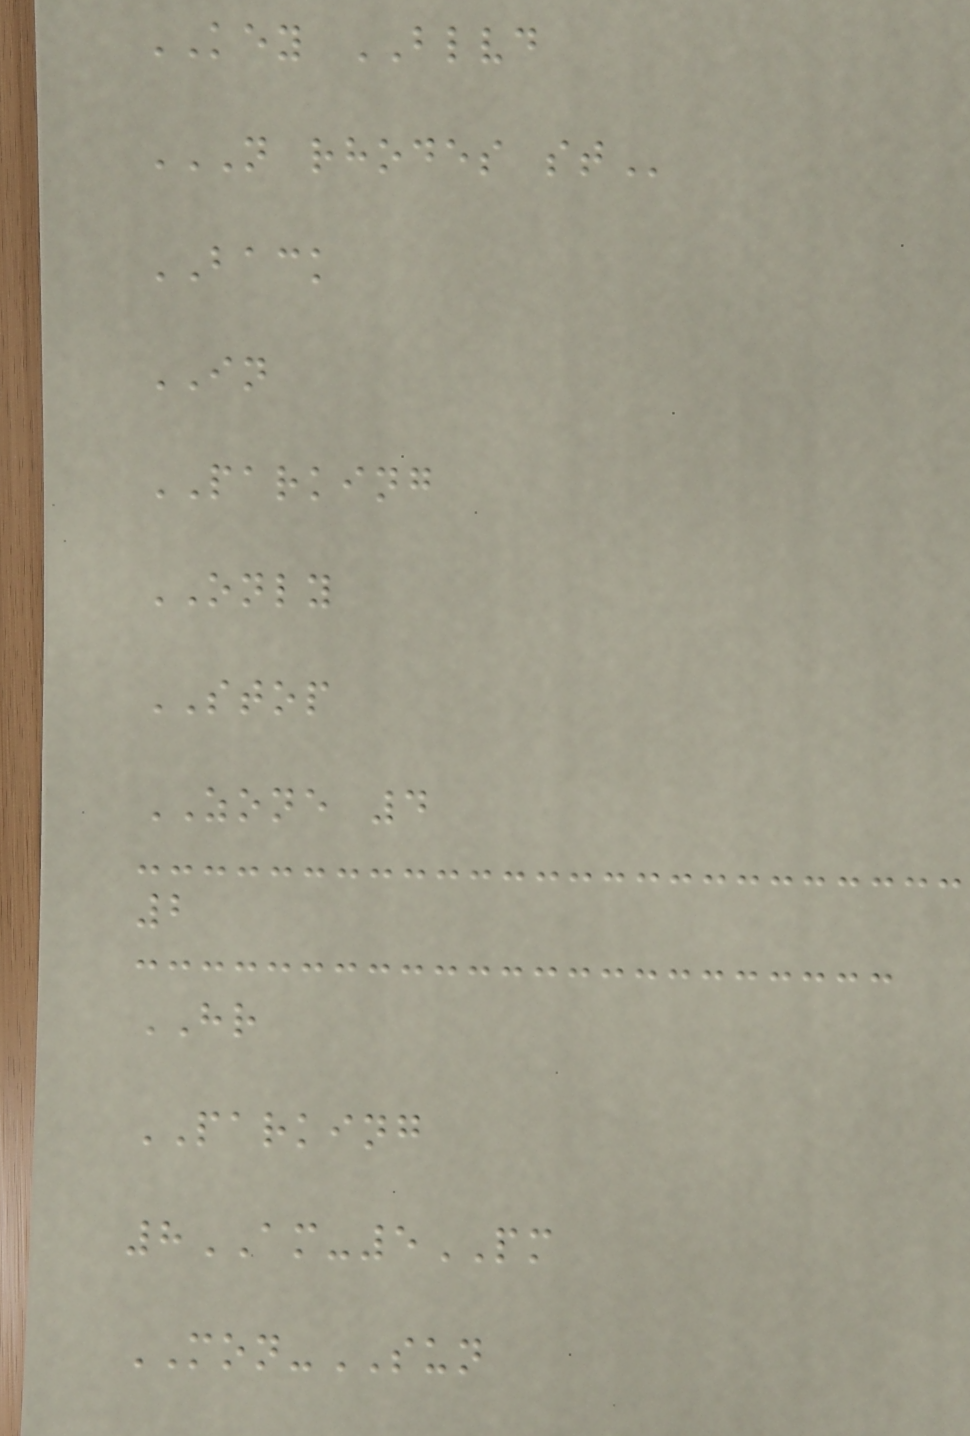KEY BLVD
N RHODES ST
BACK
IN
PARKING
ONLY
STOP
ZONE 4
2
HR
PARKING
8AM-5PM
MON-SUN
